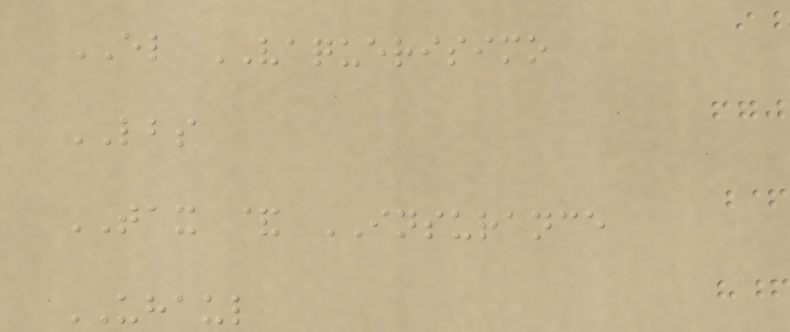EL VAQUERISIMO
LBS
TAX & INSURANCE
UHAUL
